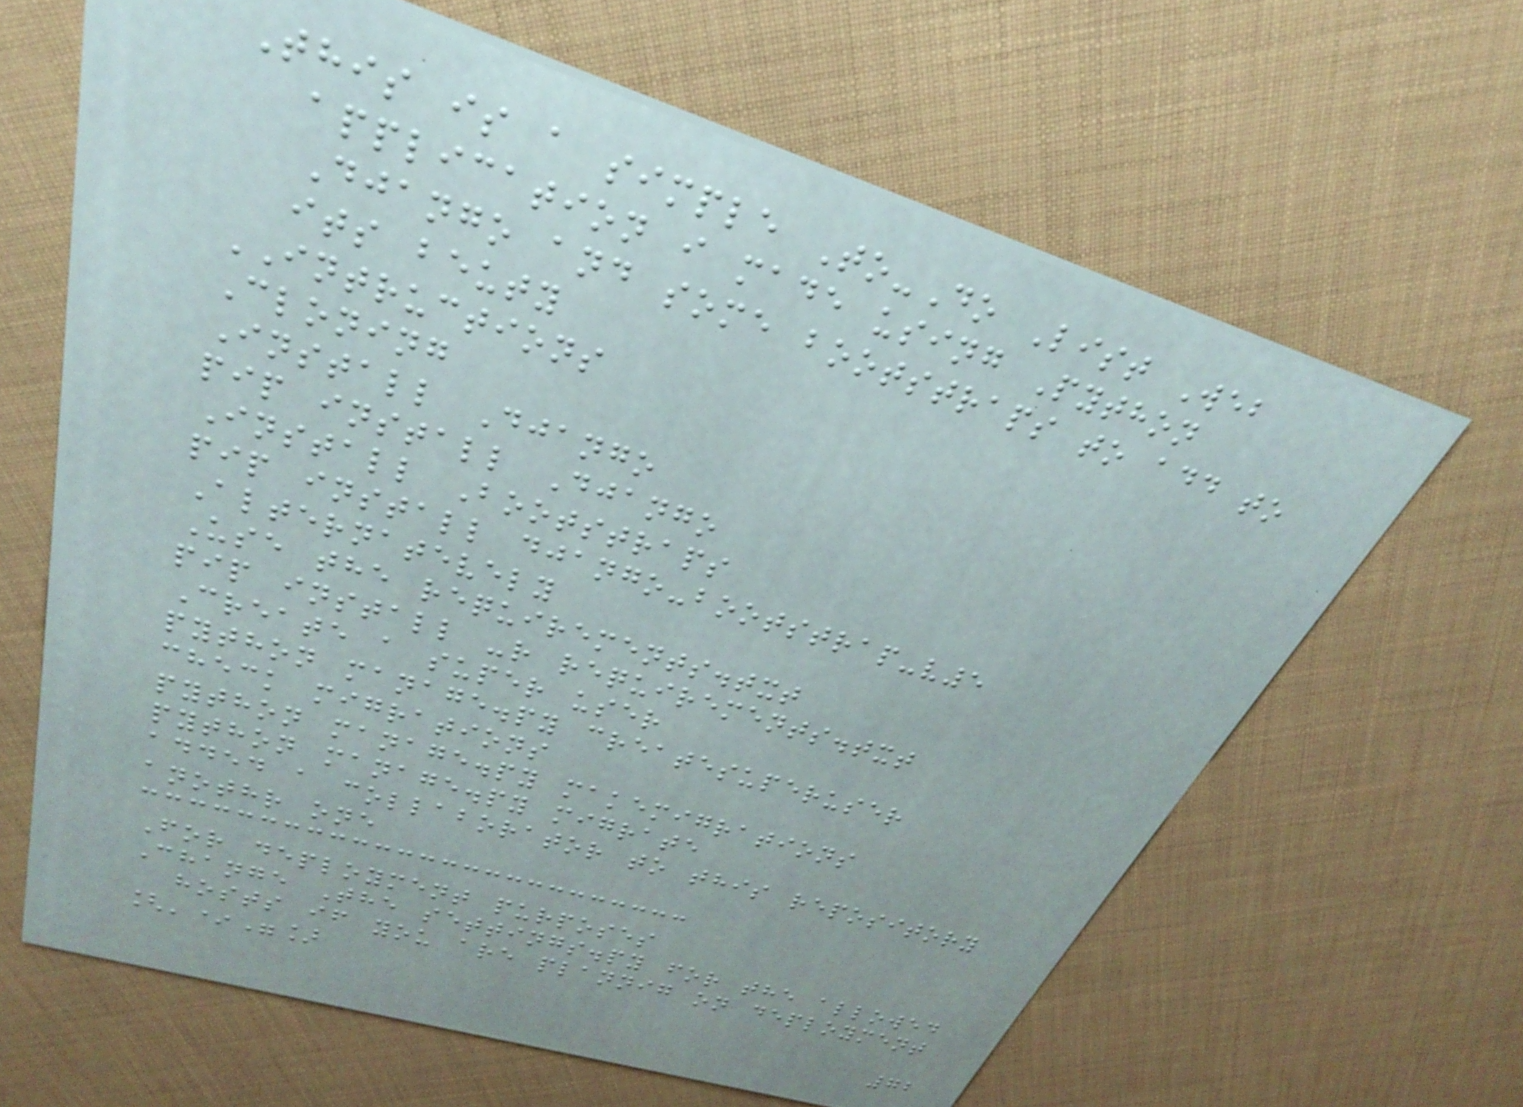This is a simple To-Do List Web
application i made using Python
Django and some bootstraps to add to
its beuty
INTRUCTIONS
Cloning
Install Django
pip install Django
Install Bootstraps
pip install django-bootstrap-v5
Alternatevely
Use the requirements.txt
pip install -r requirements.txt
Create a super user
python manage.py createsuperuser
check migrations
python manage.py makemigrations
python manage.py migrate
added a collaborator to this repository
anothr one
For deployment purposes
Change The settings.py for the allowed
hosts if you are plannig on deployment
['*"]
72
